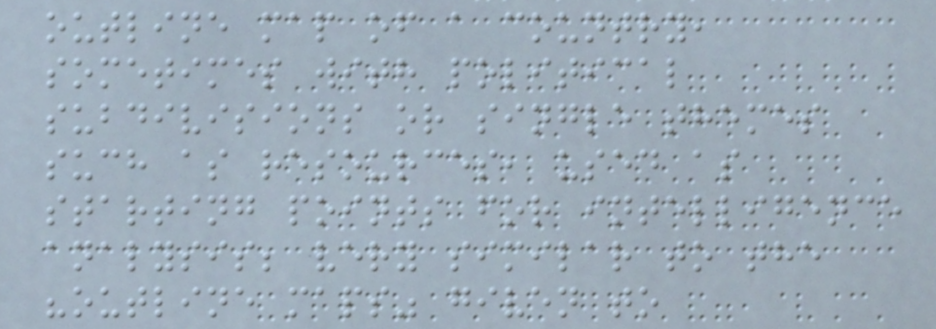outline map of a country,
sometimes with political
subdivisions or single themes
such as resources, used as
starting points for intelligence
analysis; very similar to the
"outline maps" given to
